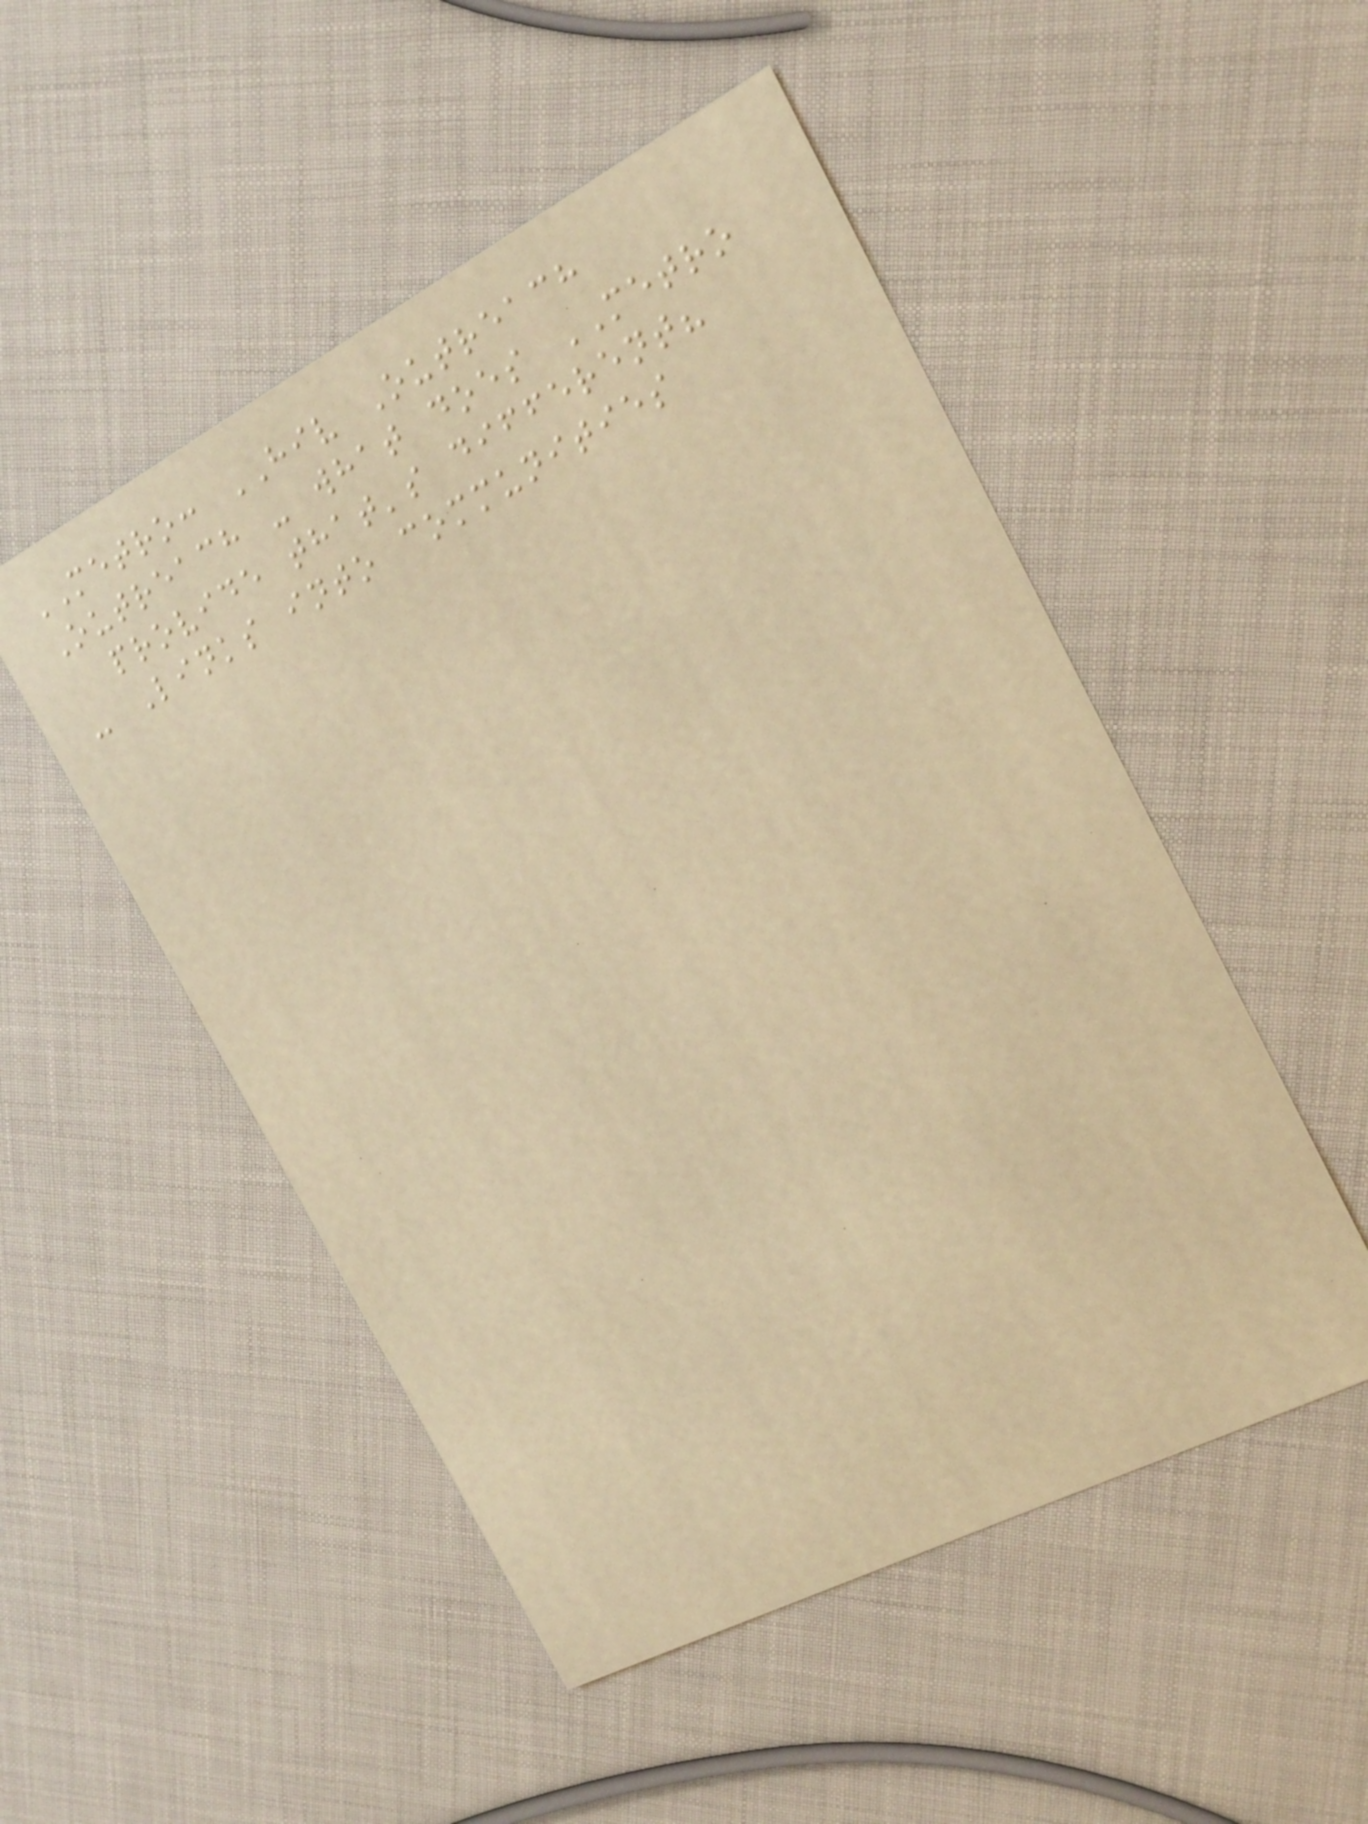METRO: HIV Outreach
Outreach - what does METRO
provide that's different?
- Links into communities
